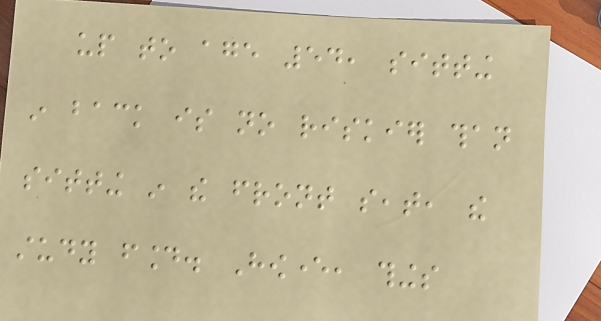up to age 54, sitting
in back is no riskier than
sitting in the front seat, the
study found. However, things
